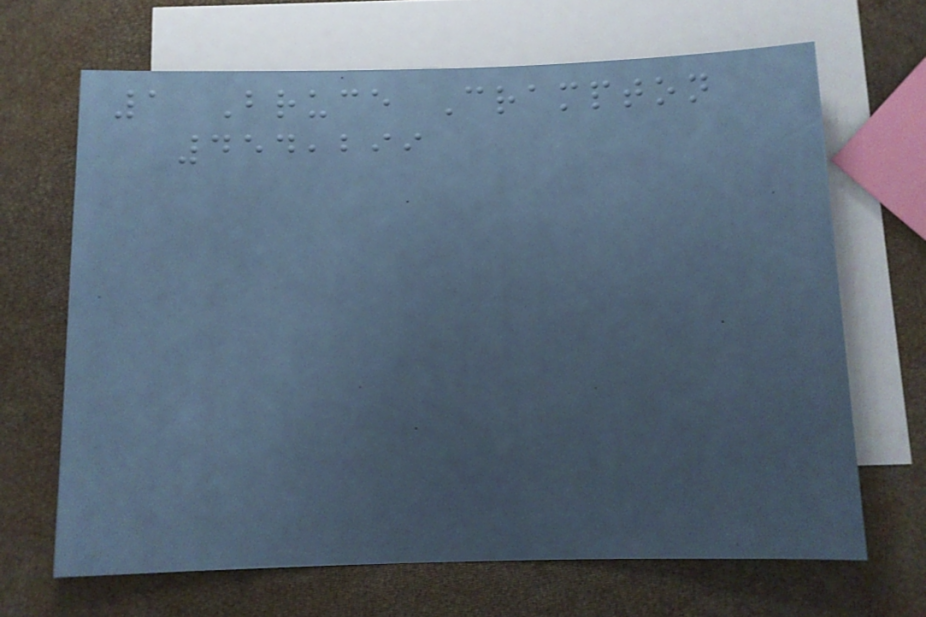1 Bruce Crampton
454,299
